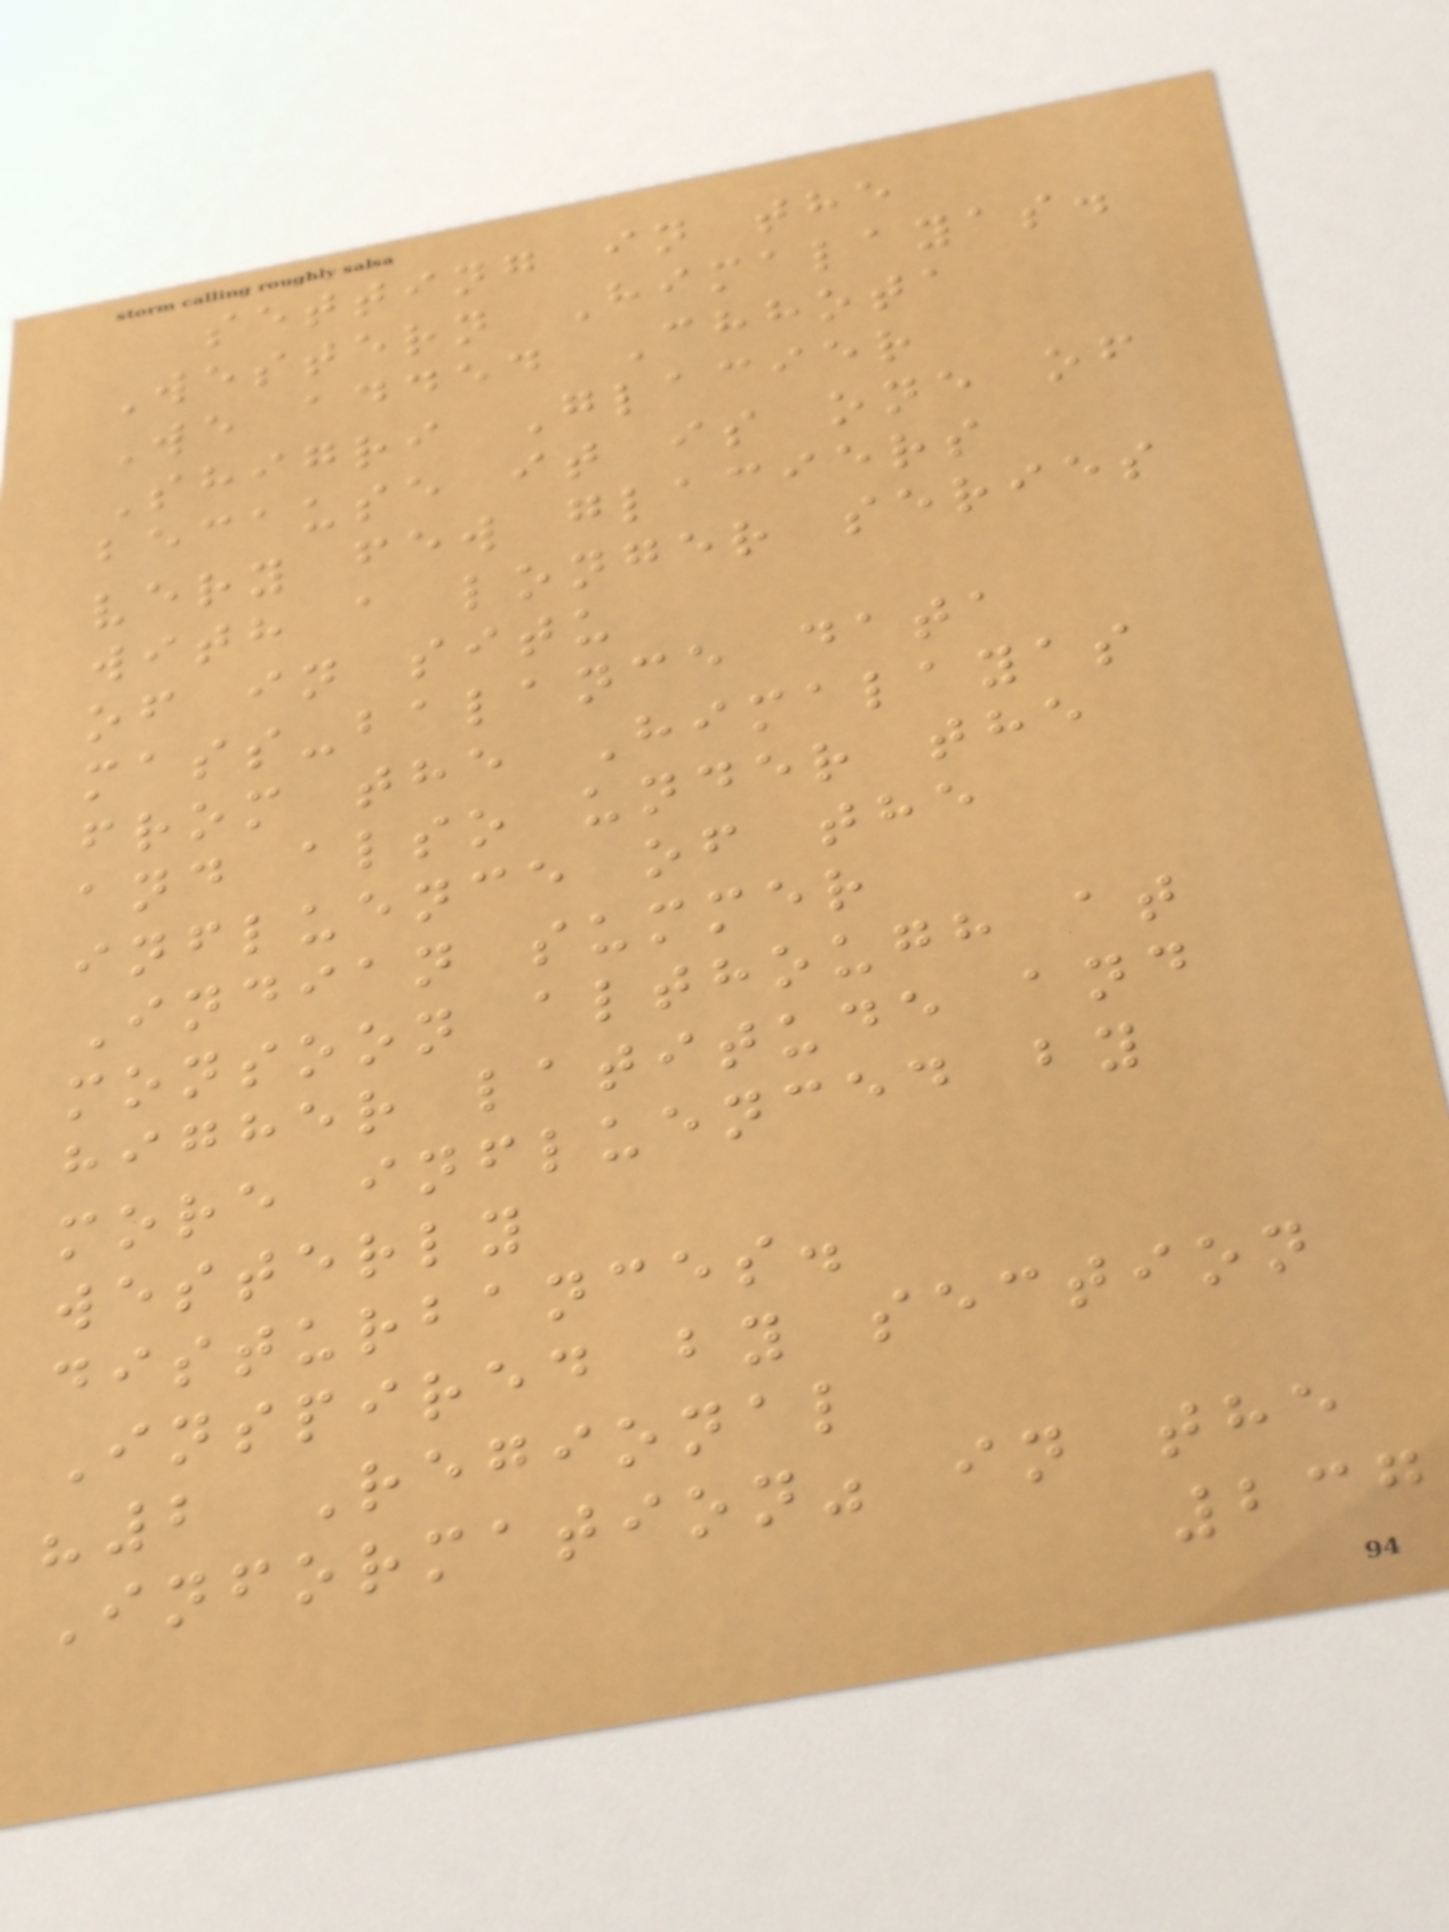setting in the
Western Himalayas.
We added Chhota
Shigri Glacier
because it is one of
very few glaciers
with a longer series
of in situ
mass-balance data
from the Himalayas
and also under the
influence of the
Indian summer
monsoon although at
higher latitude and
more influenced by
westerly
disturbances.
Inspired by section
"2 Regional
Information" in the
237
